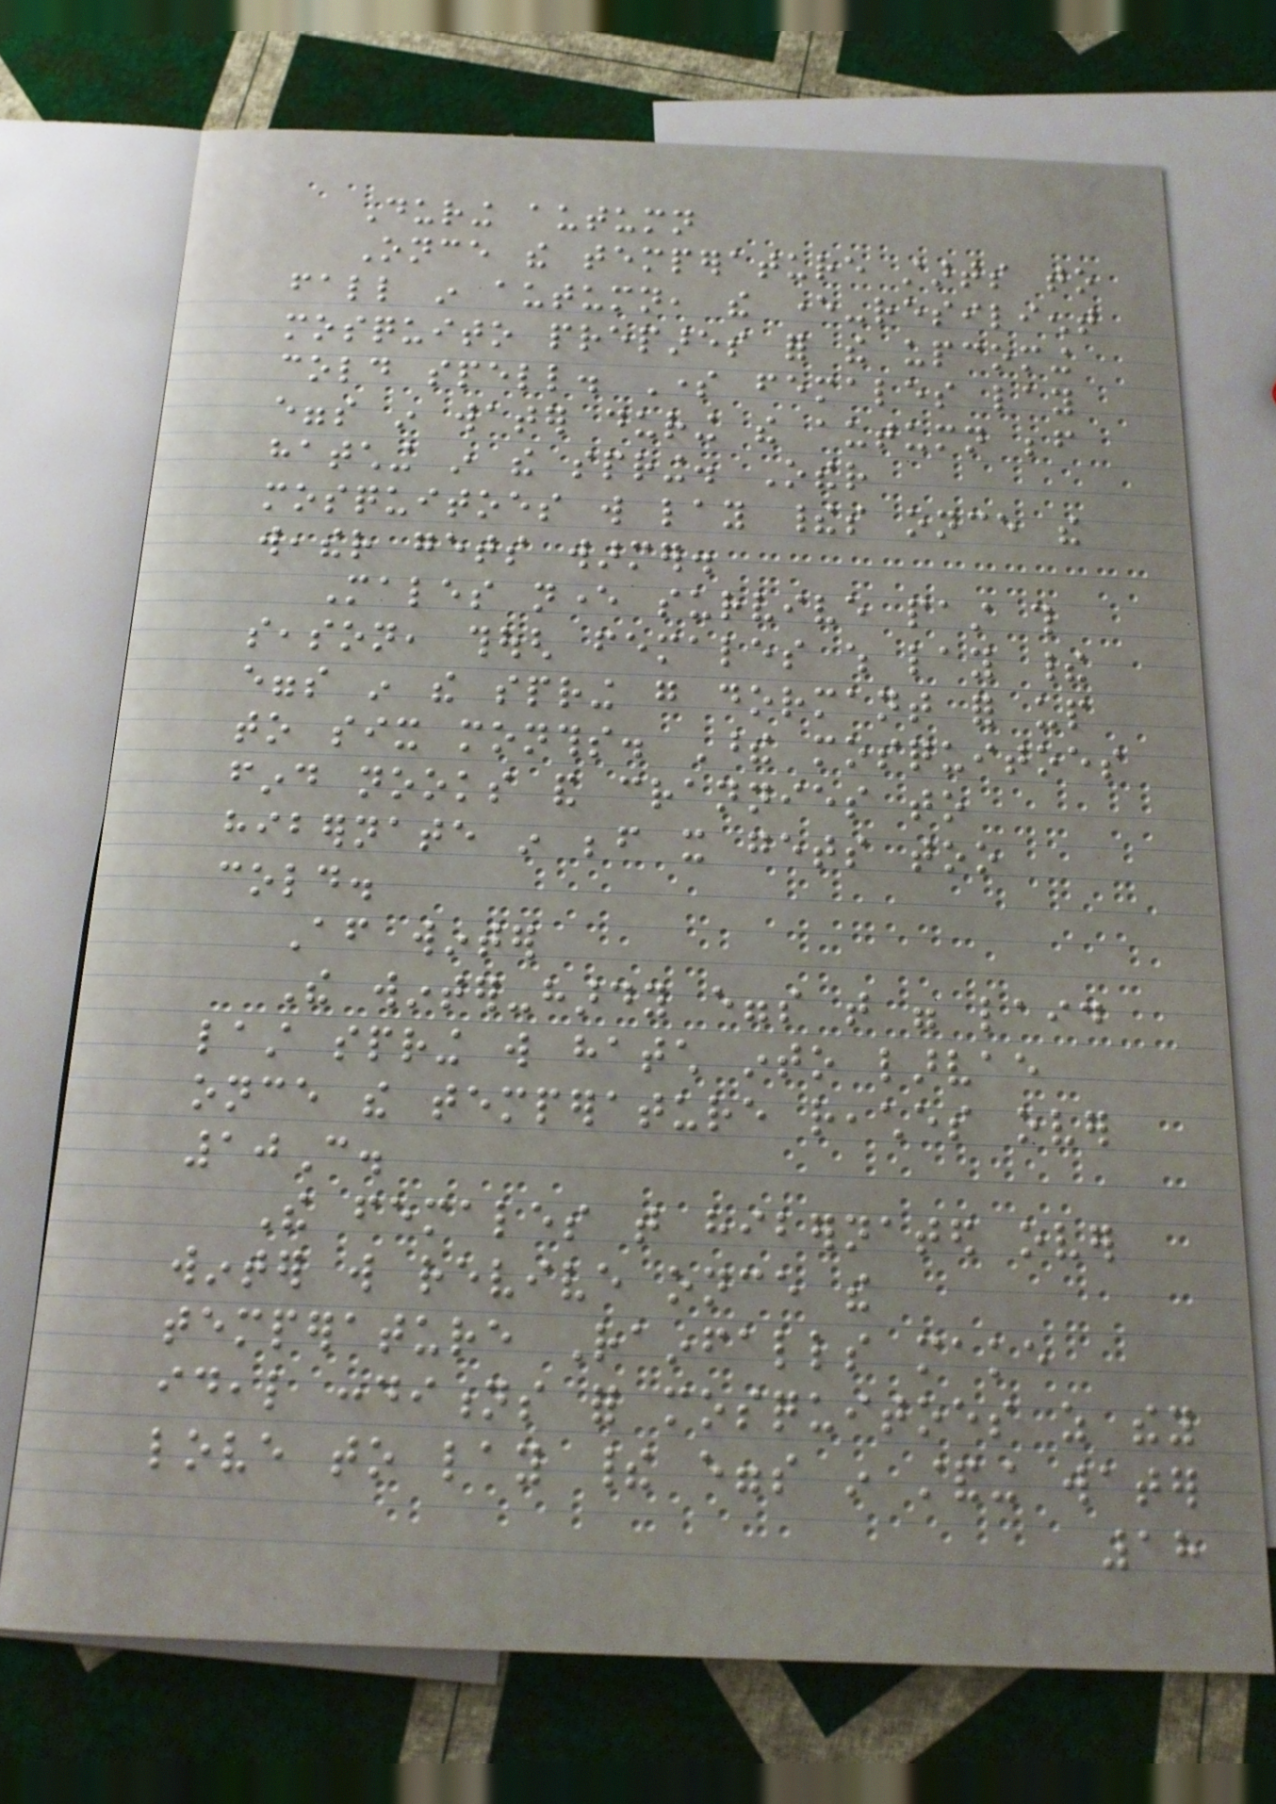During autumn
Once the temperature starts to
fall in autumn, the ever-resilient
mosquito prepares for the upcoming
cold spell. Some females lay
eggs in water during the autumn before
hatching in the spring. Other
mosquitoes will lay theirs once the
weather gets warmer.
Males never survive past this
season, though females which lay their
eggs in the spring go dormant for up
to six months. These mosquitoes
find nooks and crannies to
hibernate in before it gets too
cold.
After winter
The winter-hardy eggs that were laid
last spring will hatch into larvae
once the temperature reaches over
10C.
The females that hibernated over
winter will revive once the
temperature Rainfalls make
ideal conditions for mosquitoes as they
love to lay their eggs in standing water
18
